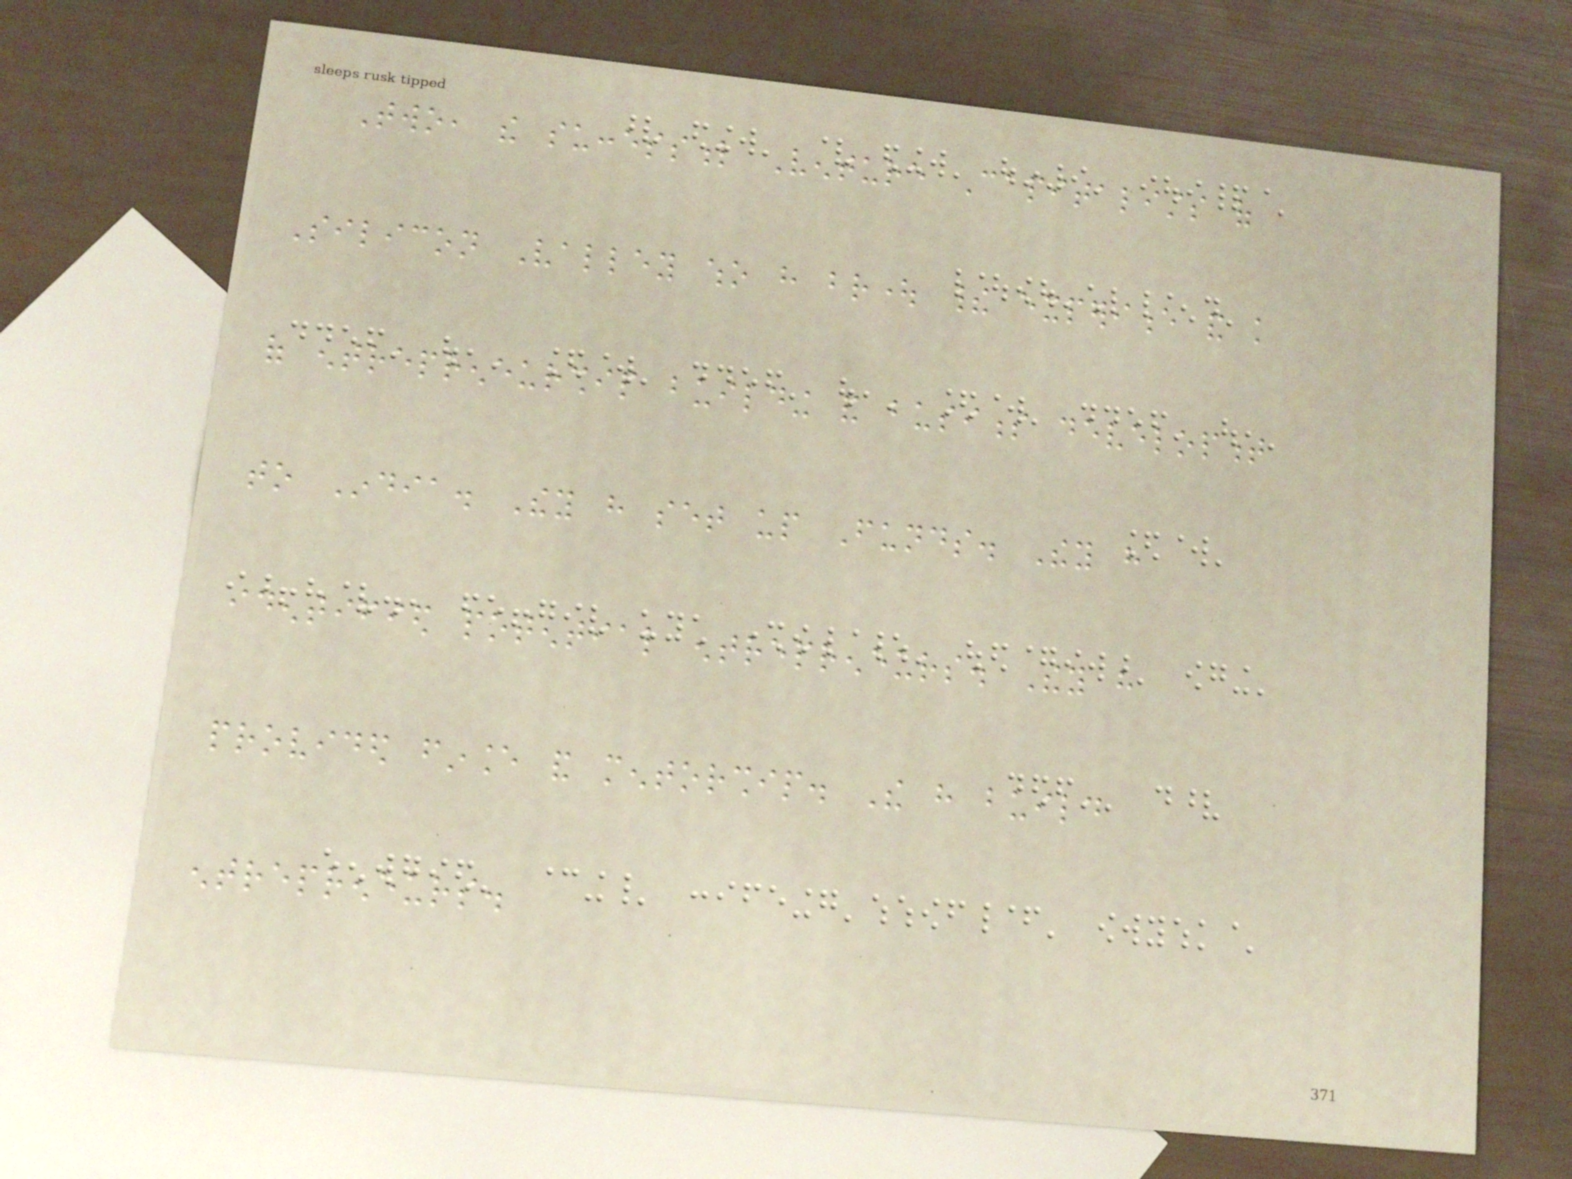Two, the successful Venture Capitalists of
Silicon Valley who have brought their experience and knowledge
of entrepreneurship building and business development
to India. They have set up Funds. They have
identified potential entrepreneurs. They have
provided finance and mentorship. The have build
entrepreneurs.
